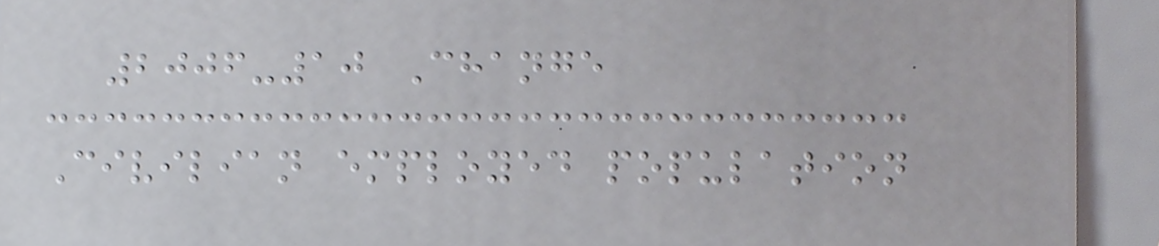2006-10 Change
Civilian employed population
